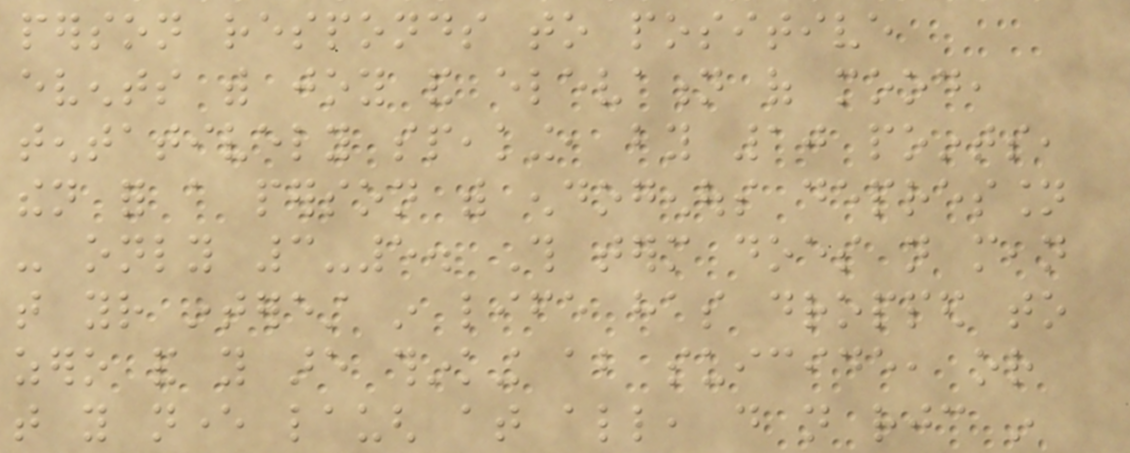person responds to positive
events with joy and elevation of mood,
tentatively speaking, by 10 points,
then for a person with endogenous depression
- only 3-5. This term does not mean
that your interest in life has dropped to
zero and you are thinking about suicide, or
that you never laugh at all, do not rejoice in
